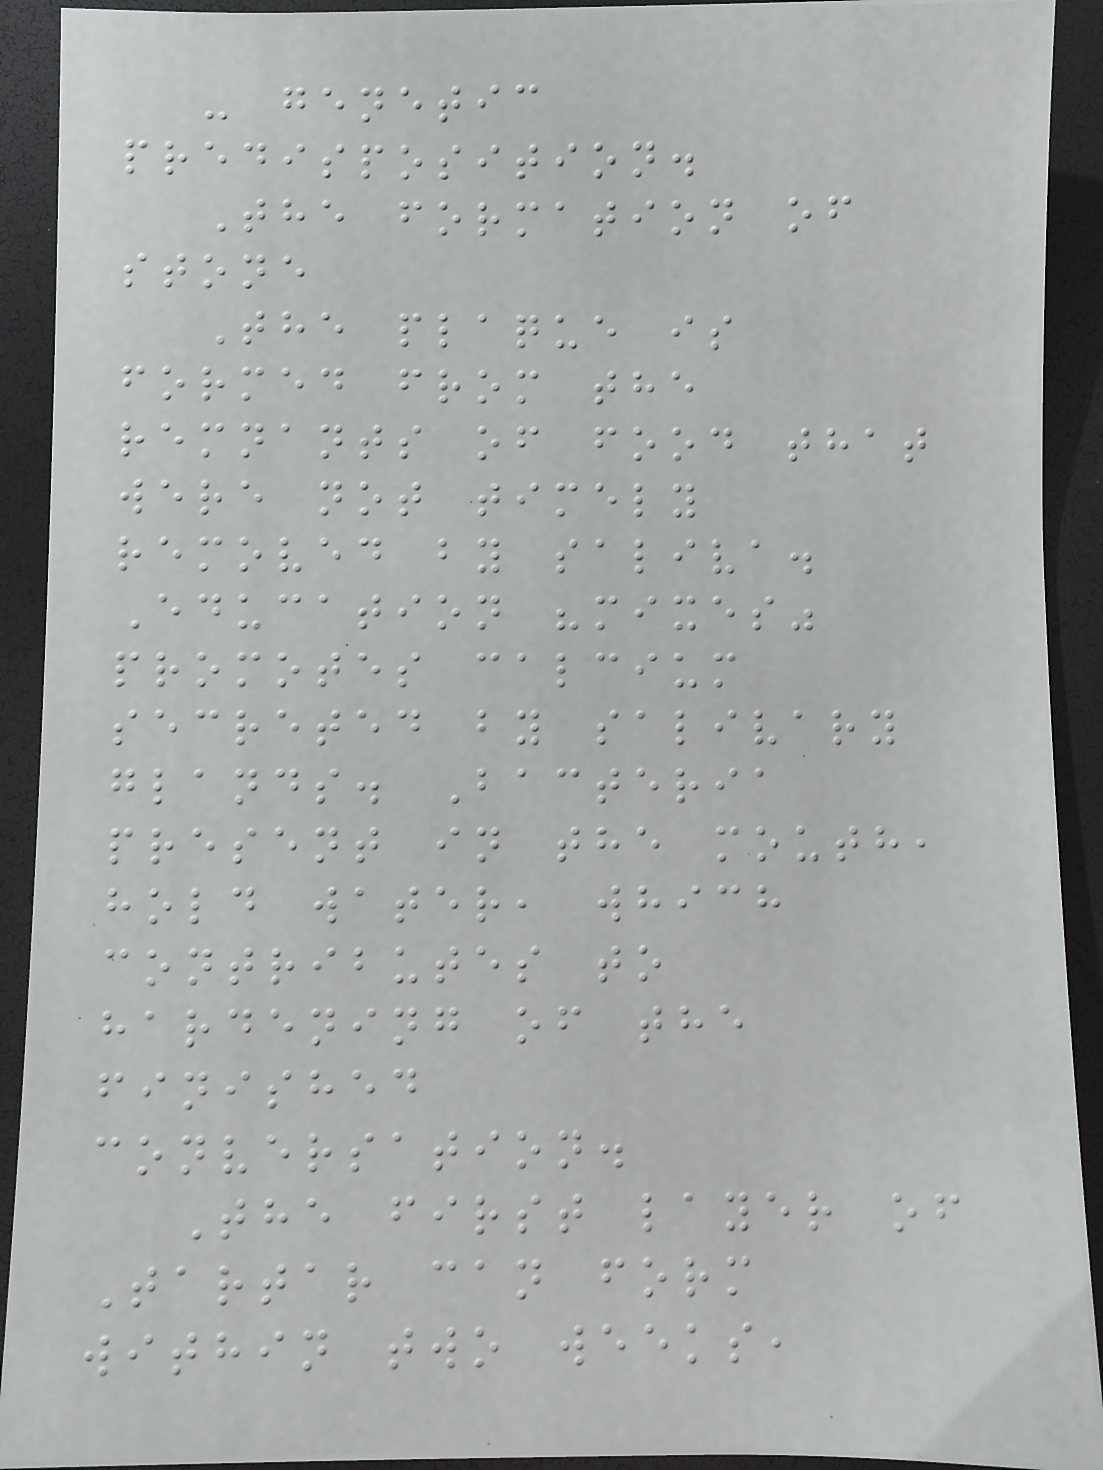- genetic
predisposition.
The formation of
stone
The plaque is
formed from the
remnants of food that
were not timely
removed by saliva.
Education "mixes"
promotes calcium
secreted by salivary
glands. Bacteria
present in the mouth,
hold water, which
contributes to
hardening of the
finished
conversation.
The first layer of
Tartar can form
within two weeks,
